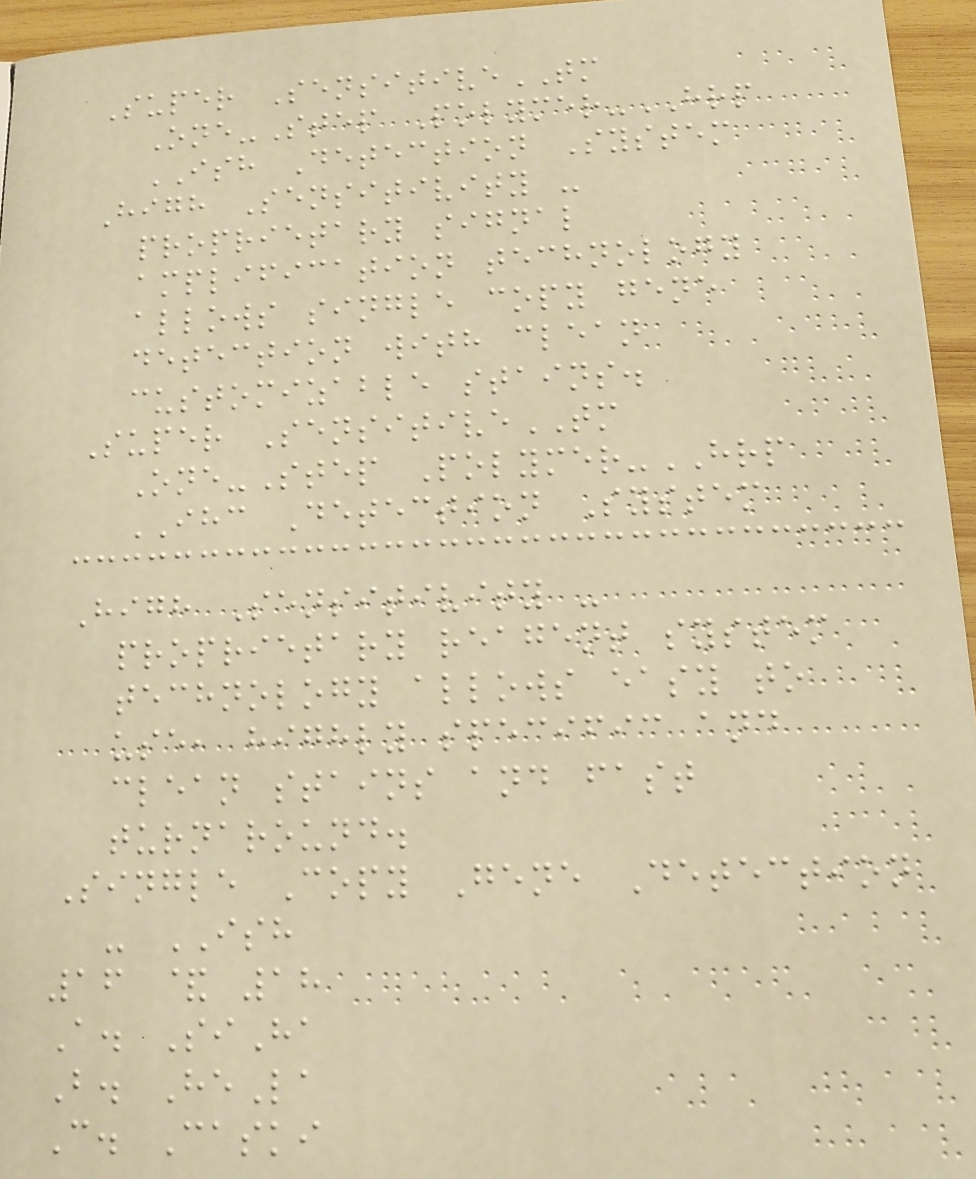Super SensitiveTM
One-Step Polymer-HRP
ISH Detection System
High Sensitivity -
proprietary signal
amplification technology
allows single copy gene
detection with clean
customizable stains.
Super SensitiveTM
One-Step Polymer-HRP
IHC Detection System
High Sensitivity -
proprietary reagent system
technology allows easy to
use, highly specific and
clean stains and fast
turnaround.
Single Copy Gene Detection
- ISH
16 & 18
A. SiHa
B. HeLa
C. Caski
